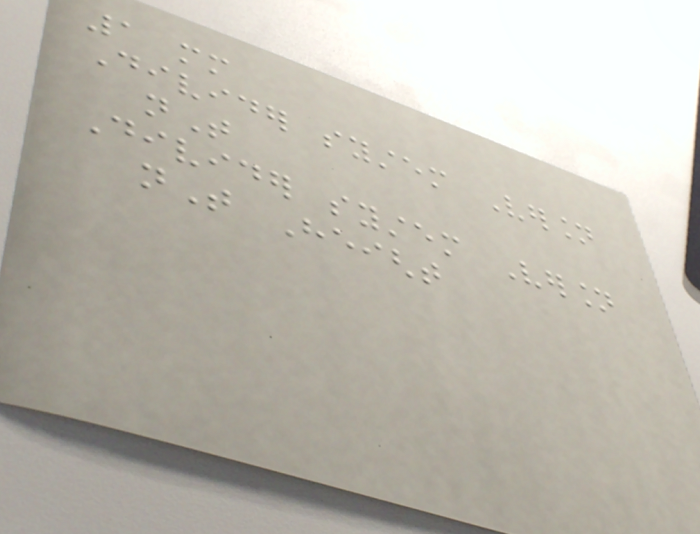1 mm
Divider system Version
nT
Divider system Version
nT Height
